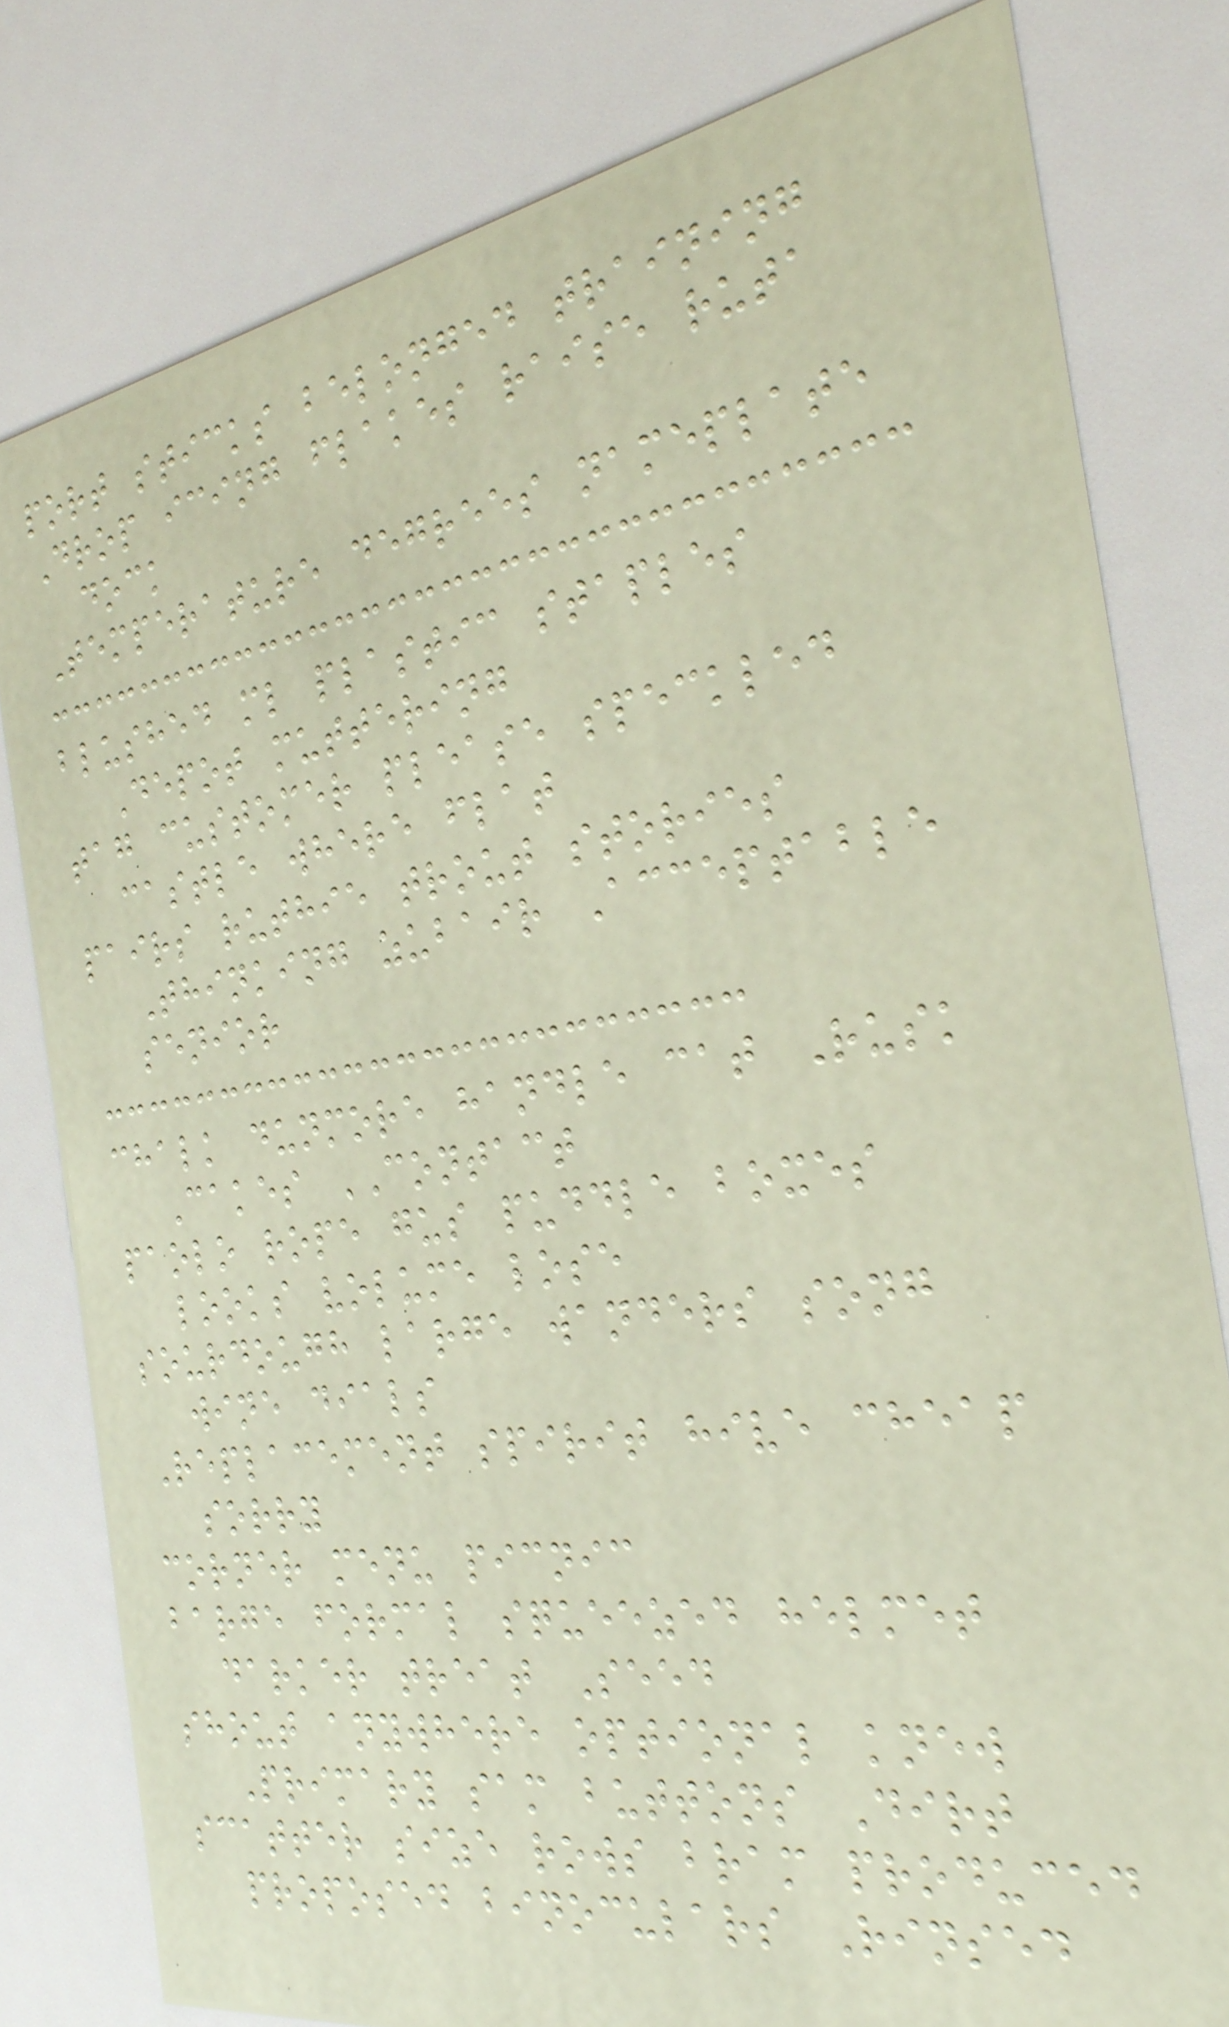port sticks belonged training
Drop icing flakes raise ruta
dock
Temperature degrees nameplate
blushed ml plastic staples
Depot muttering
tag customer please speckled
castle where flat
pairs ruthie trout stories
Thinking zubair Acceptable
senior
chalk dunmore handle cat Rusk
Cakes CONTACT
paolo rope gus puddle boxes
looks volume lose
sourdough large wanders song
wine dials
Replacement spirit hive cheap
sorry
corner menu picnic
barge formal squeezed helmet
darker treat Seed
shout anywhere optional knew
Primary sam buttons Dirt
scatter size rows bram produced
proposed binoculars Rinsed
